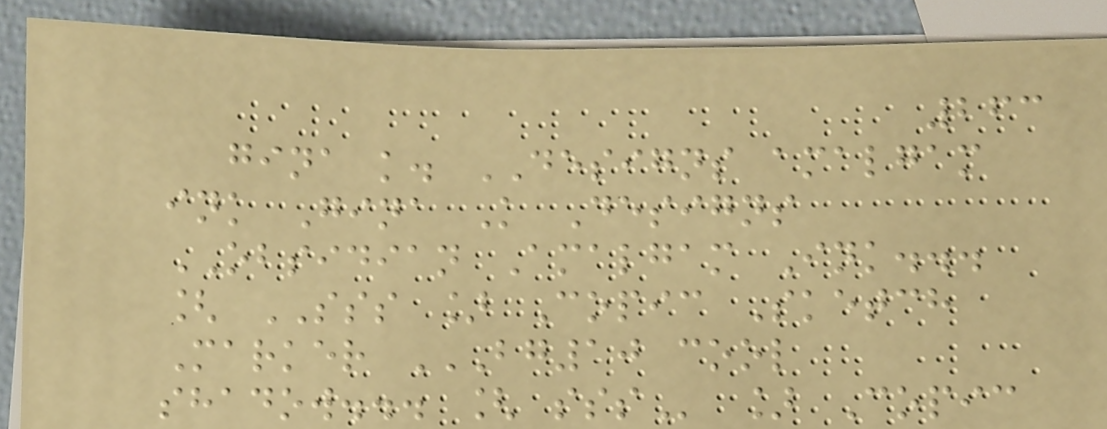263
gina k. DESIGNS amalgam
ink Gina K Designs
OBSIDIAN Amalgam Ink...
[ SSS ] Copic Sketch
Marker BG10 COOL
SHADOW... [ SSS ] Copic
